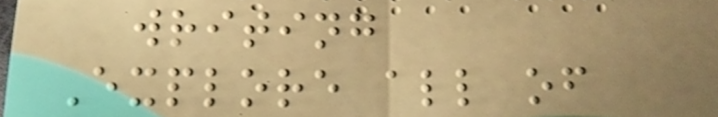writing
Explore all of
